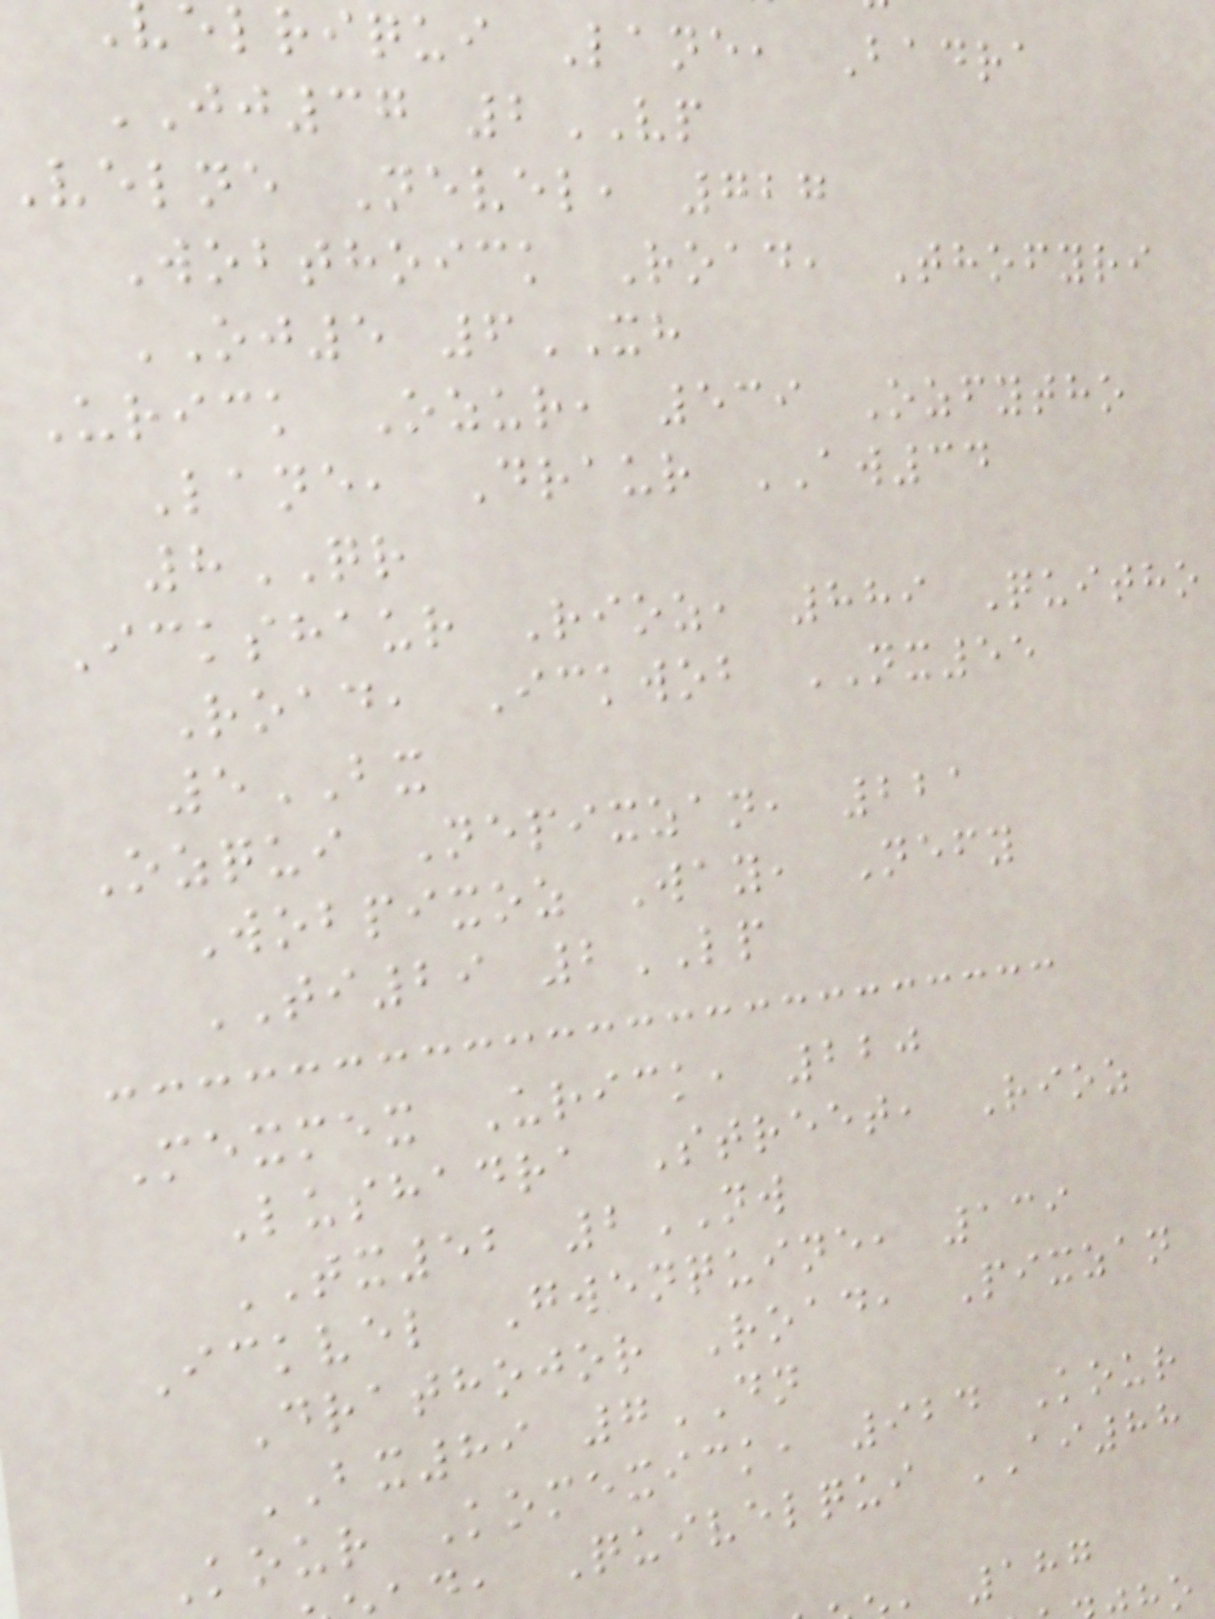elriqui Lane, Badra
JJ37 2VP
velne Nevel, 727
Wobthoick Road, Thofyri
OJ5 6XH
Urick Ozur, 539 Ozfytho
Lane, Draur AW34
8QR
Ickshaur Rioz, 889 Quitho
Road, Ickwob NX55
5BX
Ozqui Nepixzan, 221
Wobpixoz Way, Nefy
TI29 2LP
Mexmex Urick, 220
Lushadra Street, Rioz
TX52 2NW
Ickvel Gwenquine, 139
Drathojor Road, Pixzan
BX89 7DN
Kour Komexick, 924 Kour
d, Quivelqui AI88
